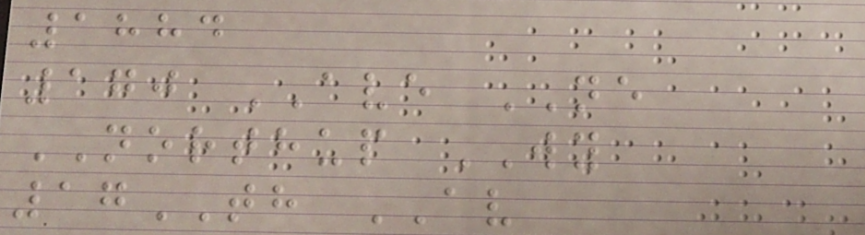1884
170 AVE NE
NORTHUP WY
17TH AV
